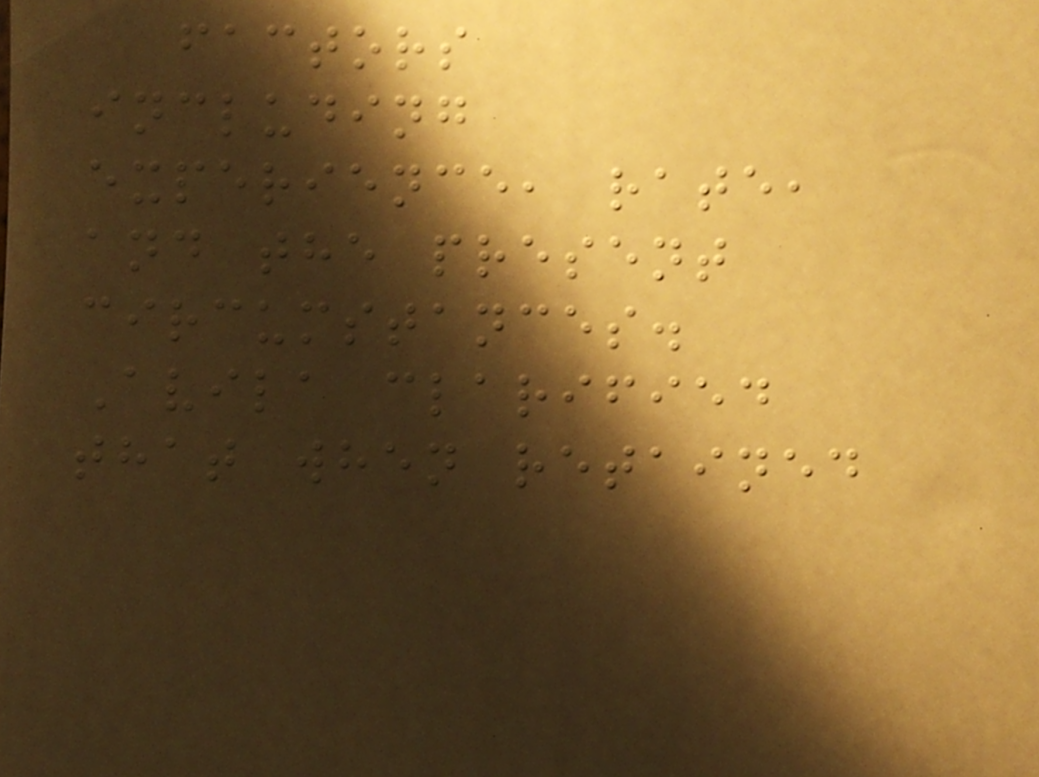factors
including
experience, rate,
and the present
circumstances.
Avila clarified
that when retained
